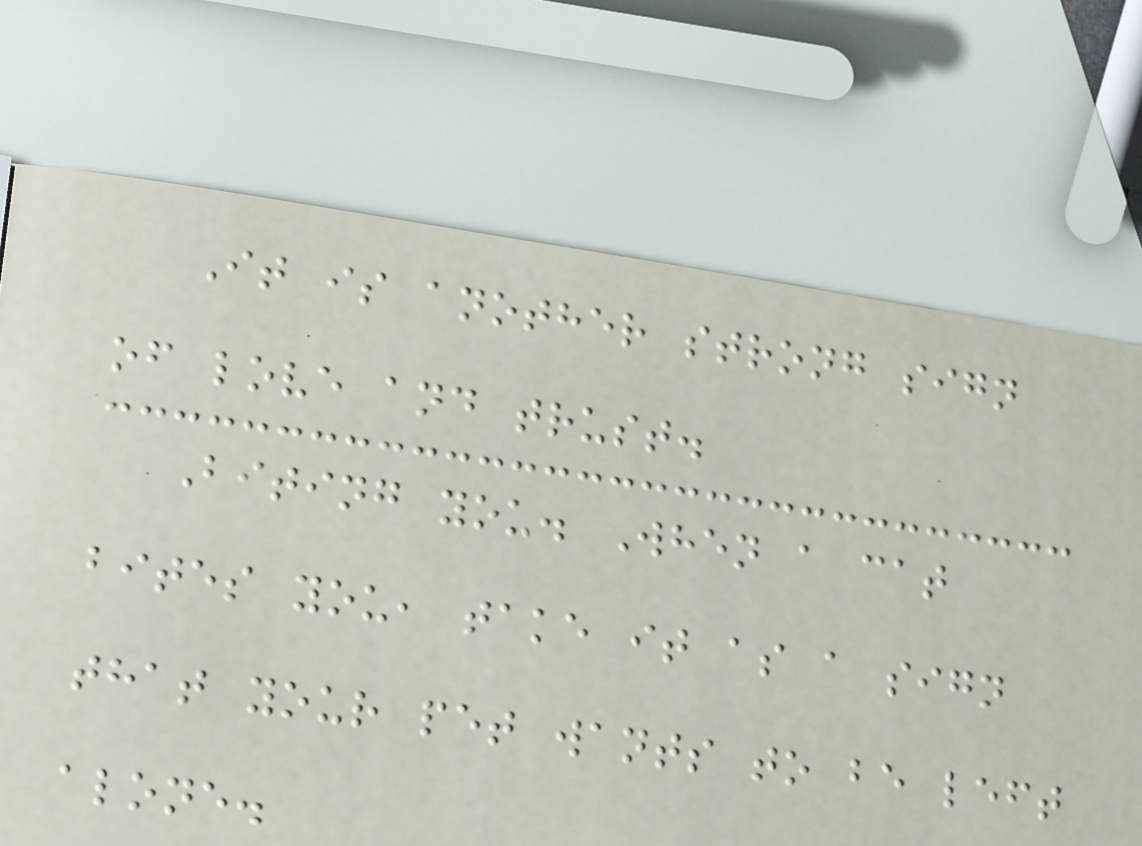It is another strong sign
of love and trust.
Biting you. When a cat
bites you, take it as a sign
that your pet wants to be left
alone.
